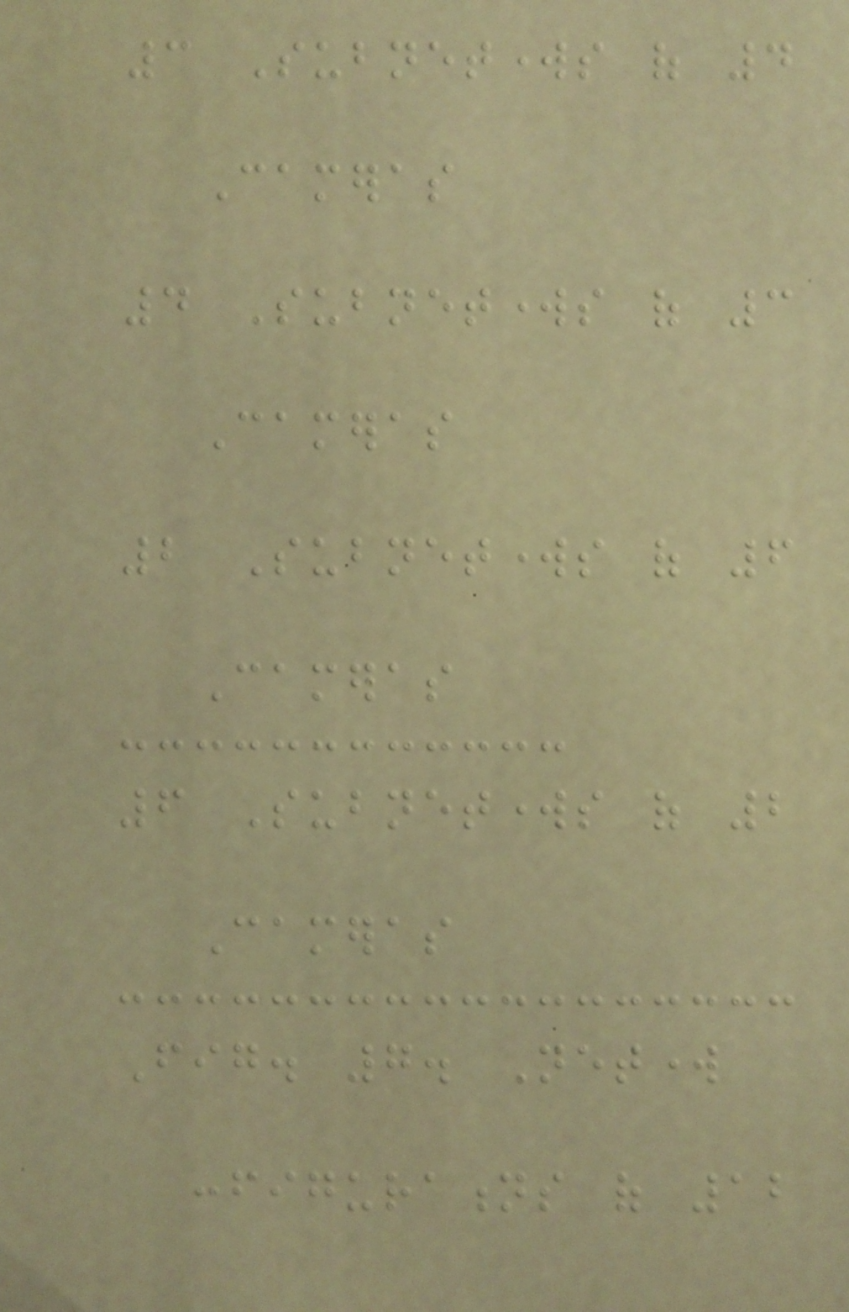3 Subnetworks of 4
Cameras
4 Subnetworks of 3
Cameras
2 Subnetworks of 6
Cameras
6 Subnetworks of 2
Cameras
Fig. 7. Network
configurations of 12
